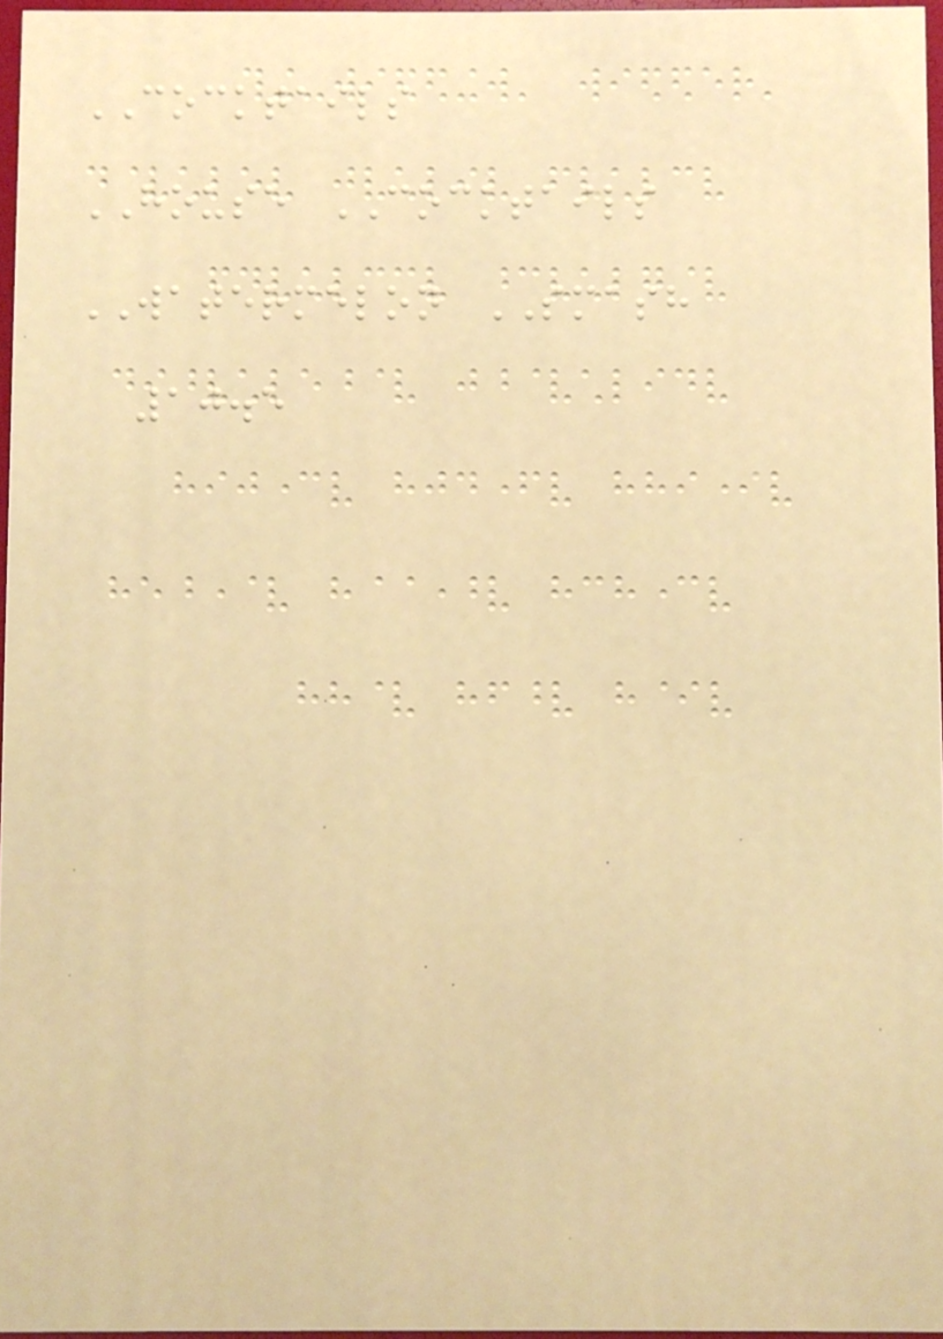COCKTAILS
HOUSE COCKTAILS
WATERMELON SMASH
10.5
